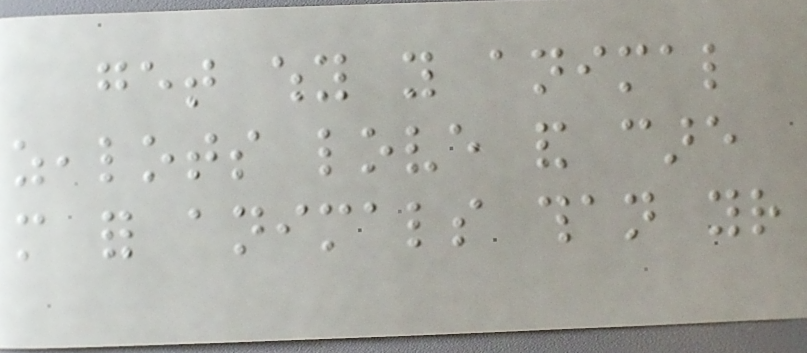get why you animal
zealots love and care
more for animals than your
